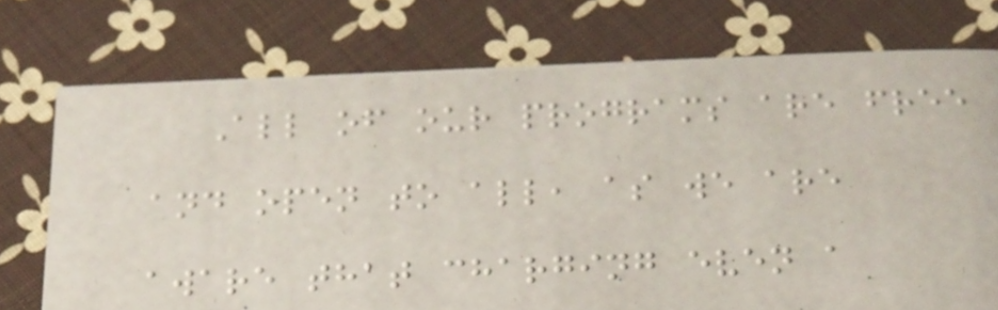All of our programs are free
and open to all, as we are
aware that charging even a
